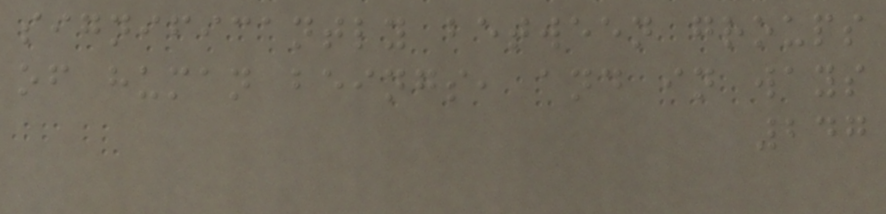significantly between groups
of human beings, and in ways
247
